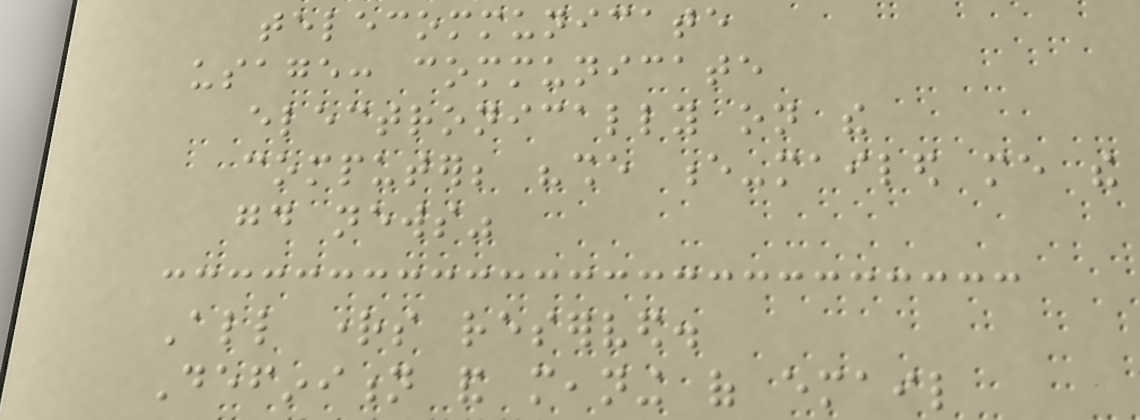telecommunicate
usage: communicate
electronically on the
computer; "she e-mailed me the
good news"
All rights reserved.
Definition and meaning of email
